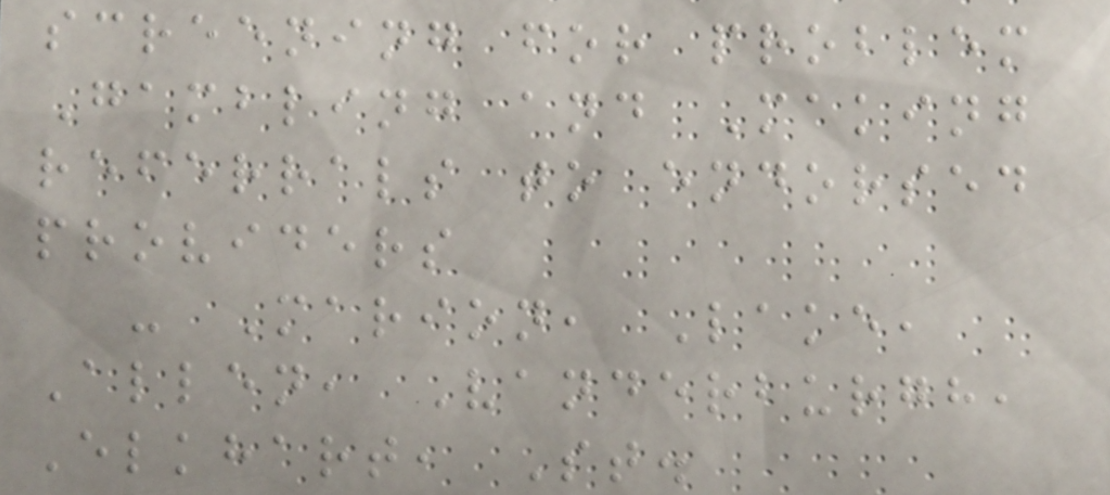screening for problem
Gambling and Making
referrals to endorsed
providers
- Marion, Lake,
Allen, Vanderburgh,
Elkhart, St.
